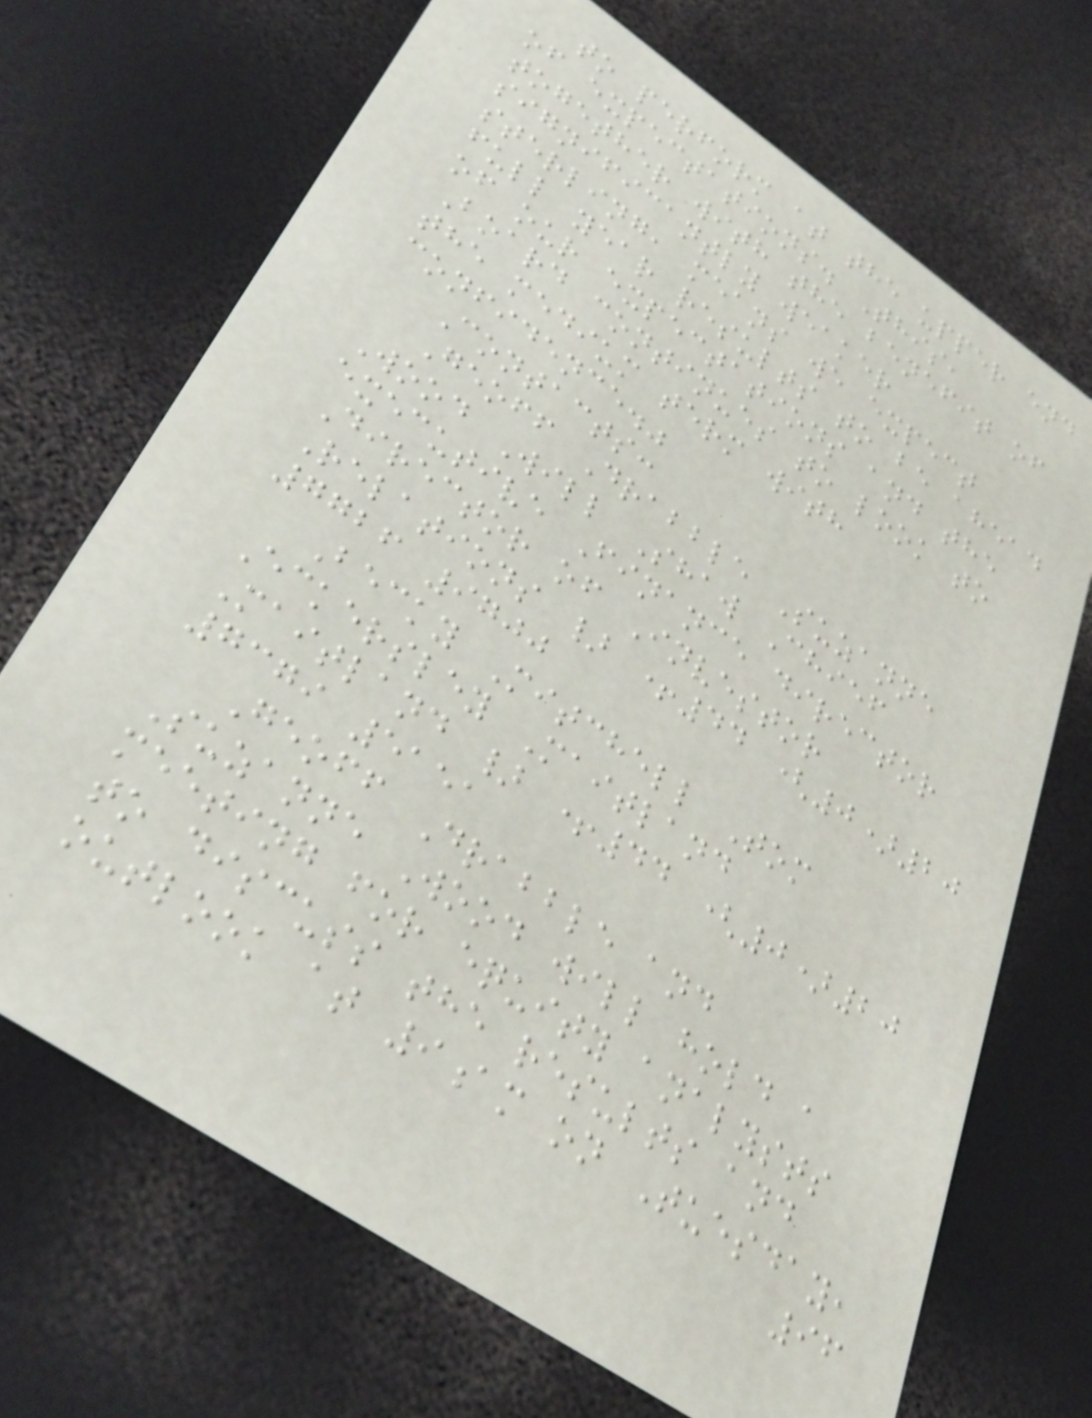to perform at the upper end
of expectations. This,
together with the benefit of
significantly weaker
sterling, means we expect
full year results to be ahead
of our expectations and the
Board continues to look to
the medium term with
confidence."
Contacts:
Geoff Drabble Suzanne
Wood Will Shaw Chief
executive Finance director
Director of Investor
Relations } +44 (0)20
7726 9700
Becky Mitchell Tom
Eckersley Maitland
Maitland } +44 (0)20
7379 5151
Geoff Drabble and
Suzanne Wood will hold a
meeting for equity analysts
to discuss the results and
outlook at 9am on Tuesday,
96
